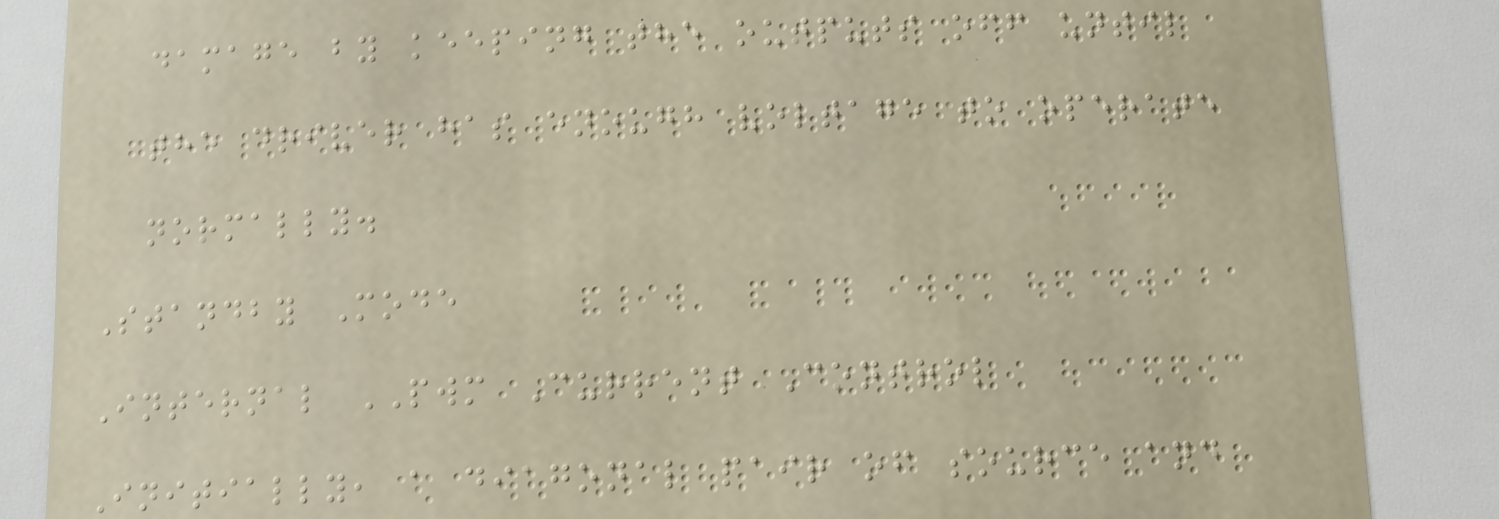damage by keeping the outputs off until
the driver has enough voltage to operate
normally.
Standby Mode
Internal PWM Current Control
Initially, a diagonal pair of source and
